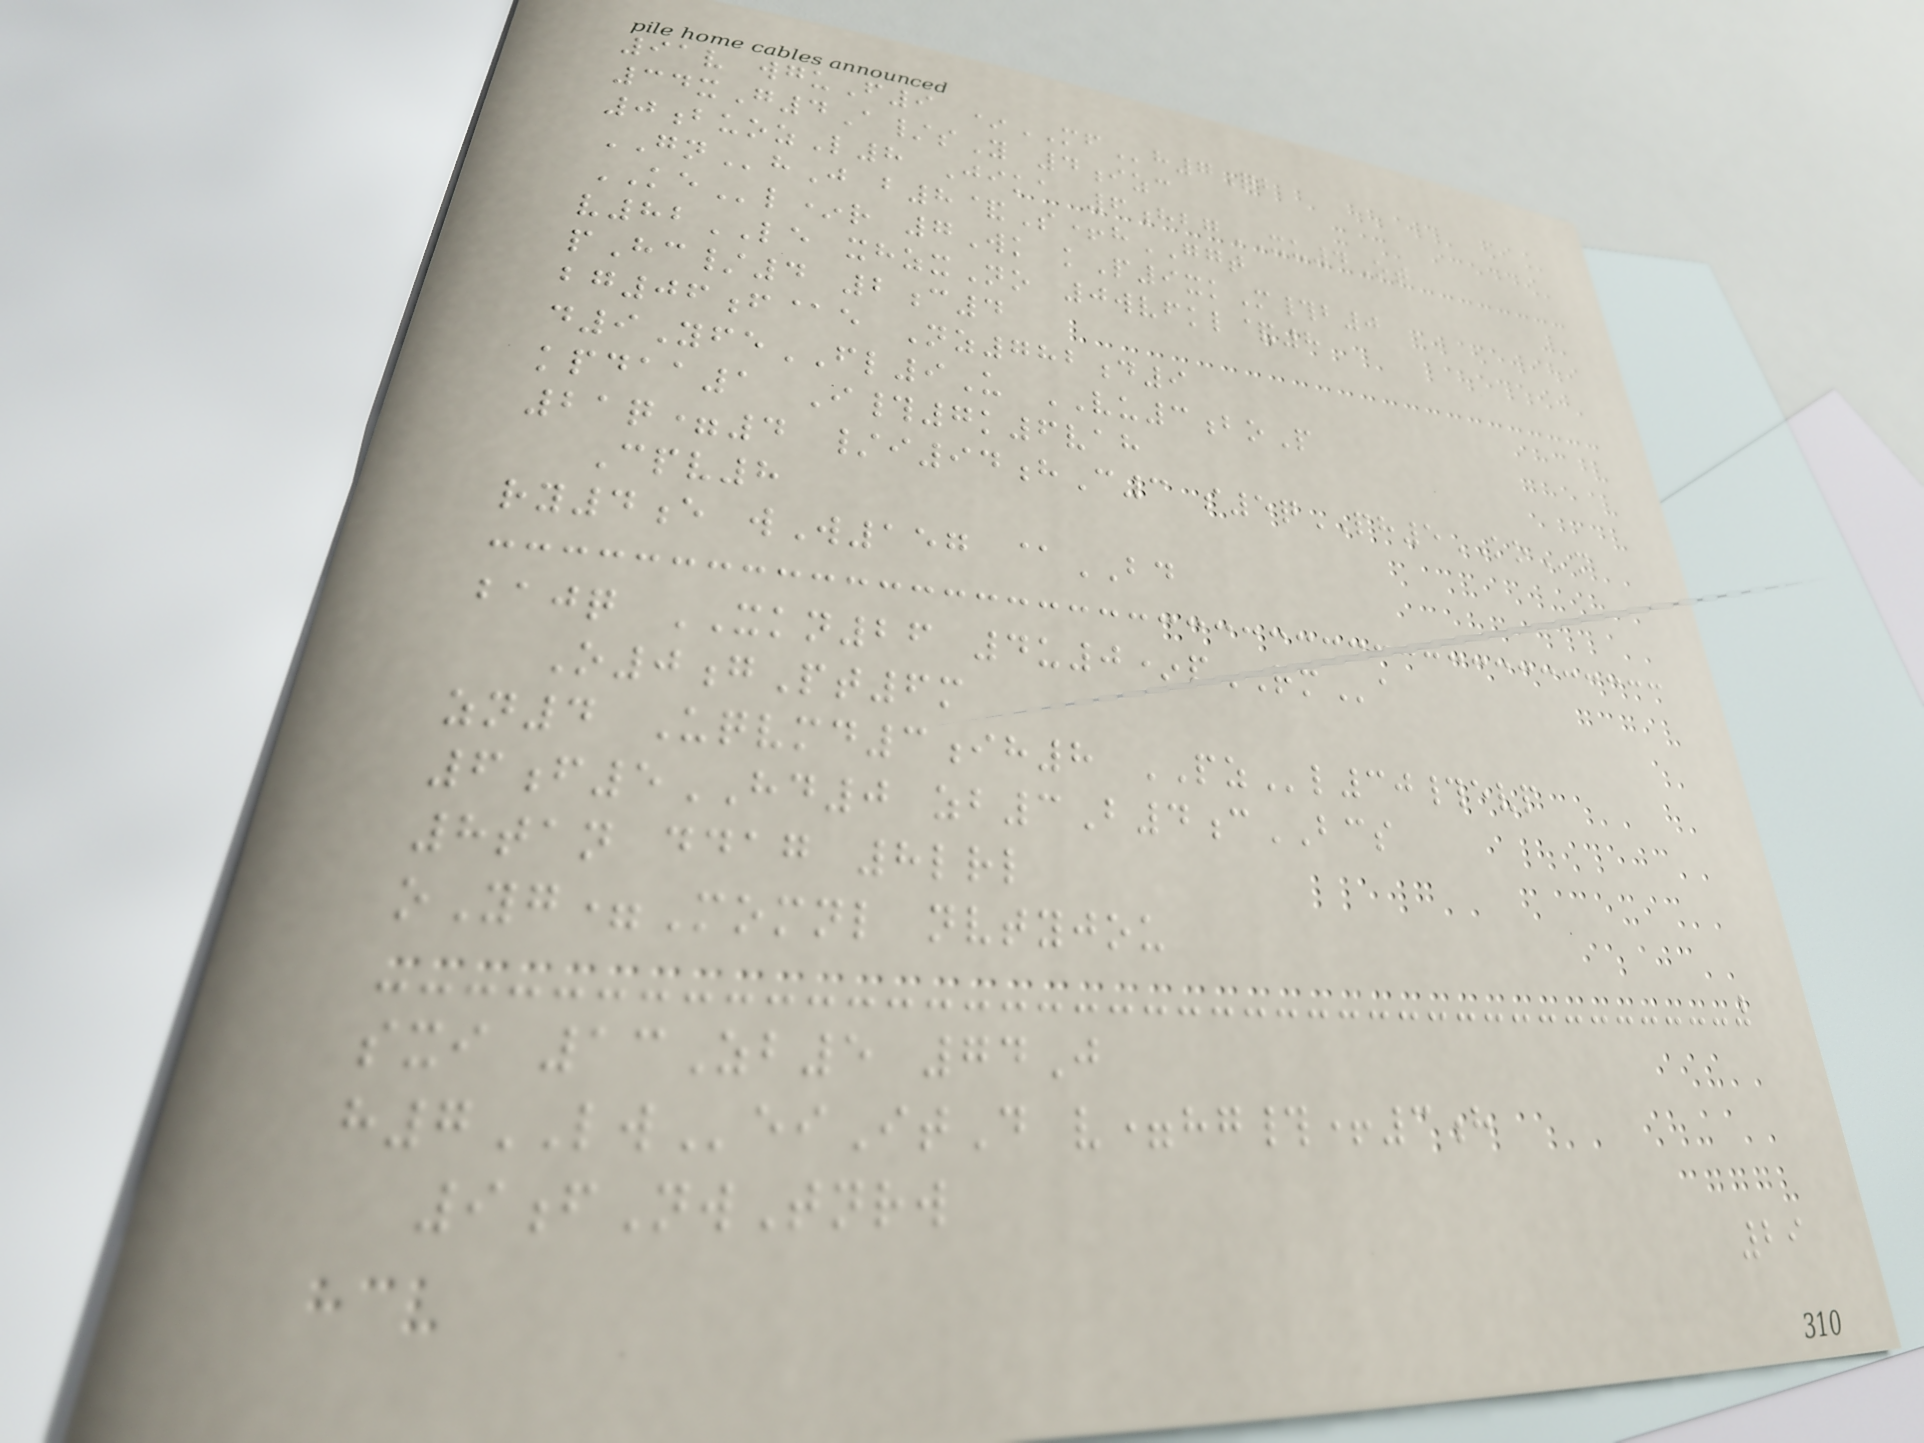91v wguF9 *MFh7Qb
34xG4A/sY 4izc
0buozL8 Jika 6hbgXU4Ot
GNhJ b8&S+hGGT
KEl*r 7Wk kP9xkM#b0
v82LE xhzxNo 0wvfkl&8
pHc/4 2c4
bg06f@e Nz782d9
d9YfeFL9U VU3boP
kpdaa1 I#7k6vah
21q=4 /i94hC3 s5qPH5KOm
Cpv8
ry4e wW157 @BD
bajq XKN26 4u0*pRMa
O0gPt6m
zn4 Uqvmd3ih8 PZl30#evp
6f5HD0 zb3B4cBCS
8tan ddag 8lrl
oYg=Momnl nvtyjou
sxi 13Zb5 74J
h7LWeiItD v=hg#+3h
9fNwTnrw
29
